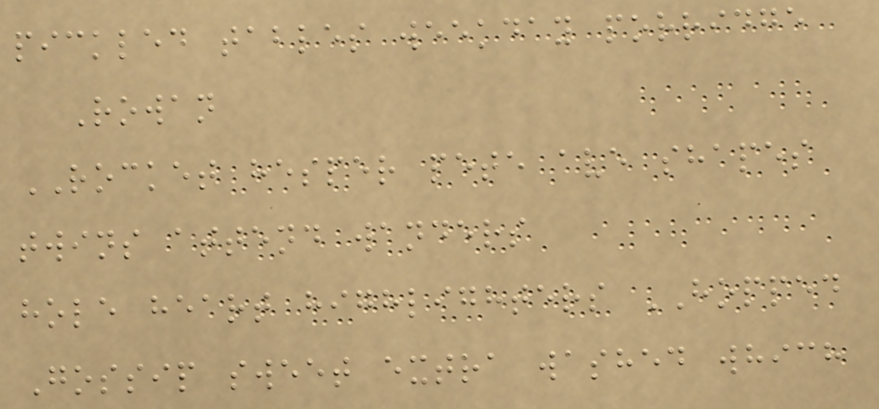pickled tables weekday porridge
Rowan
ROCKET hesper pete ave shapes
twins attend wanders
hole heart highlighters HOPPED
Gossip sweet extra washed which
